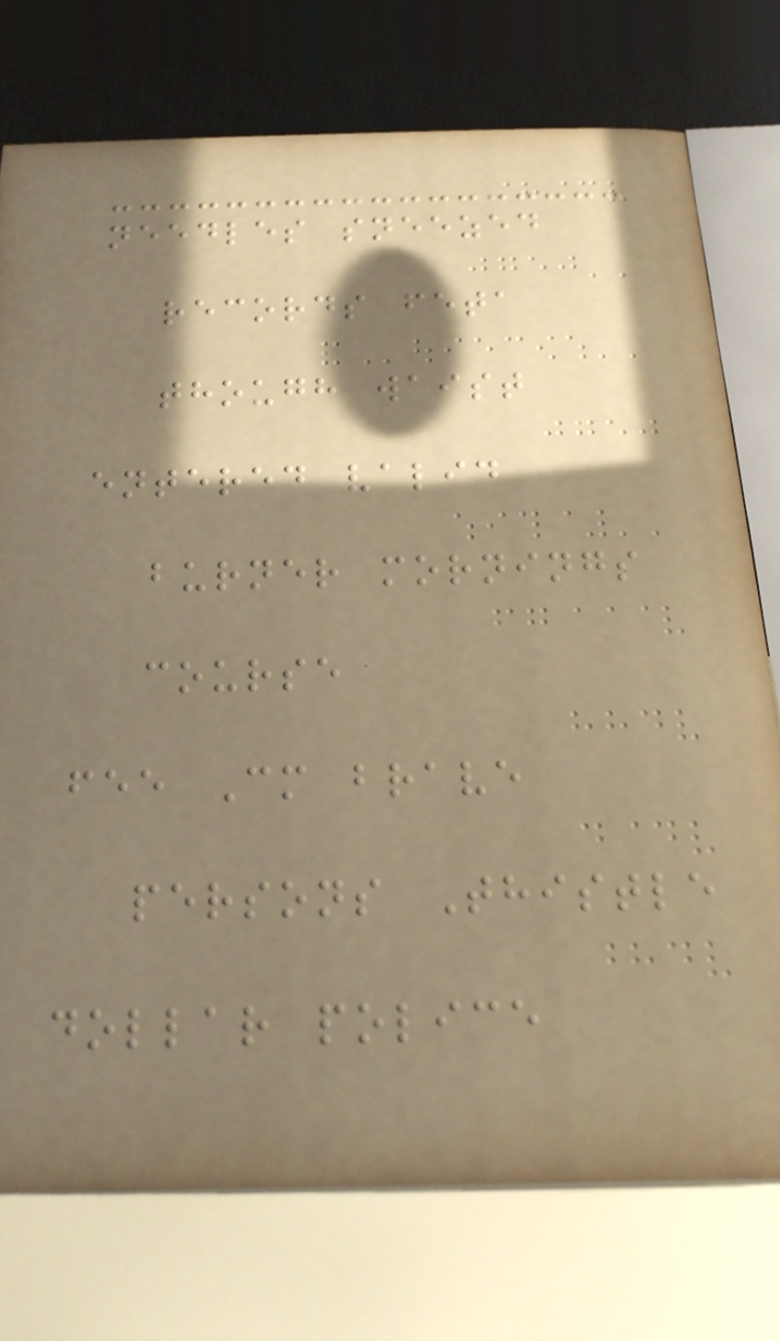needles sneezed
records feta
though waist
entered valid
burner mornings
course
fee Cm brave
persons Thistle
dollar police
